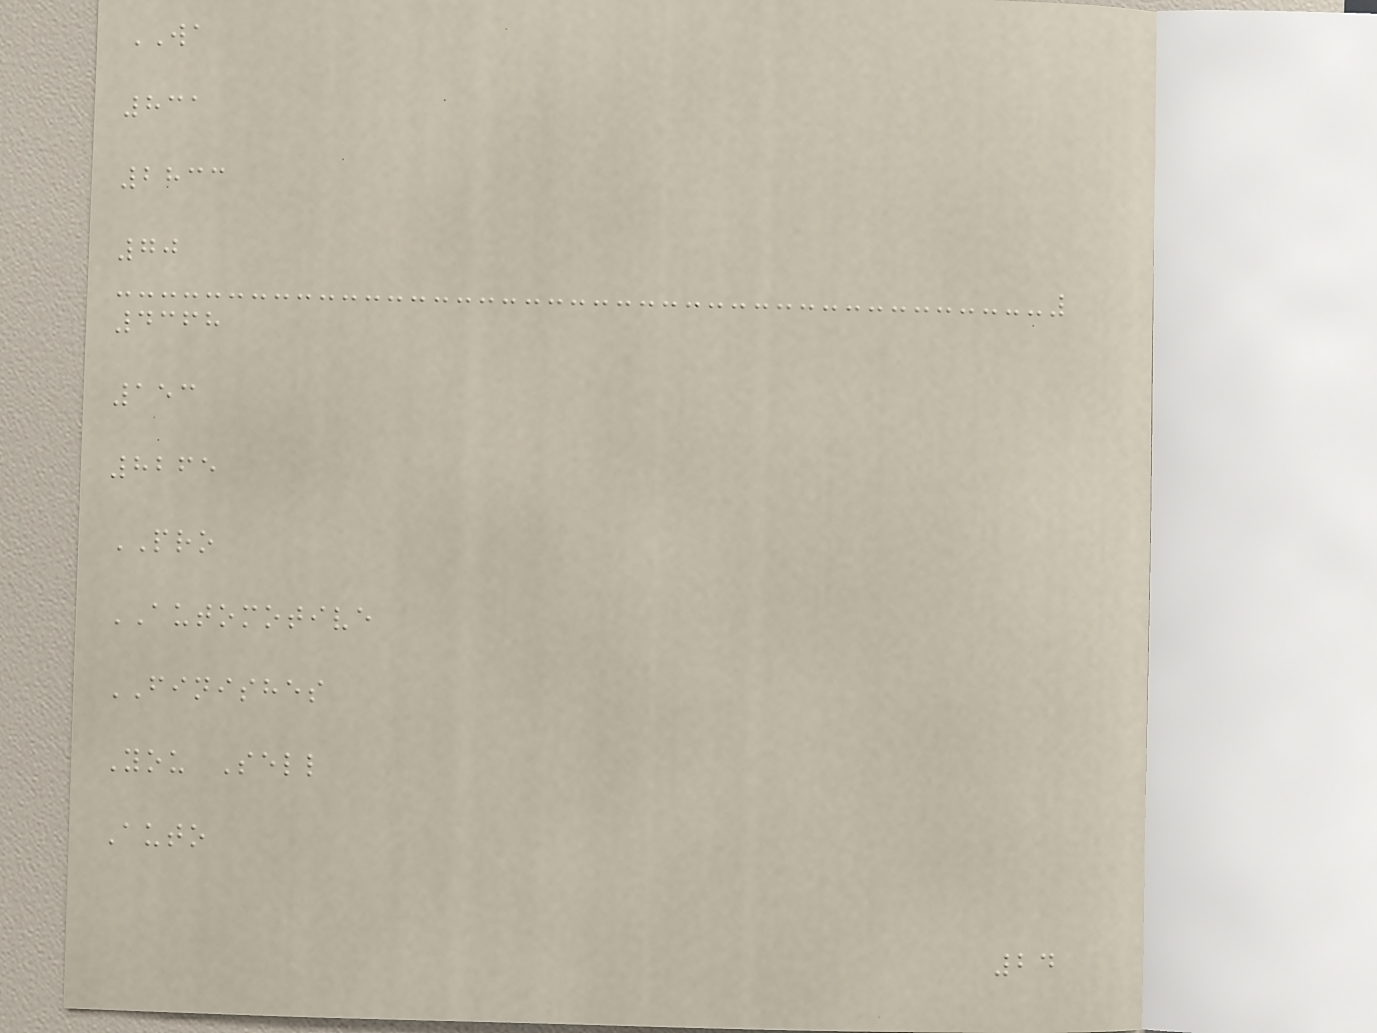WA
831
2833
70
4368
153
8265
PRO
AUTOMOTIVE
FINISHES
You Sell
Auto
24
